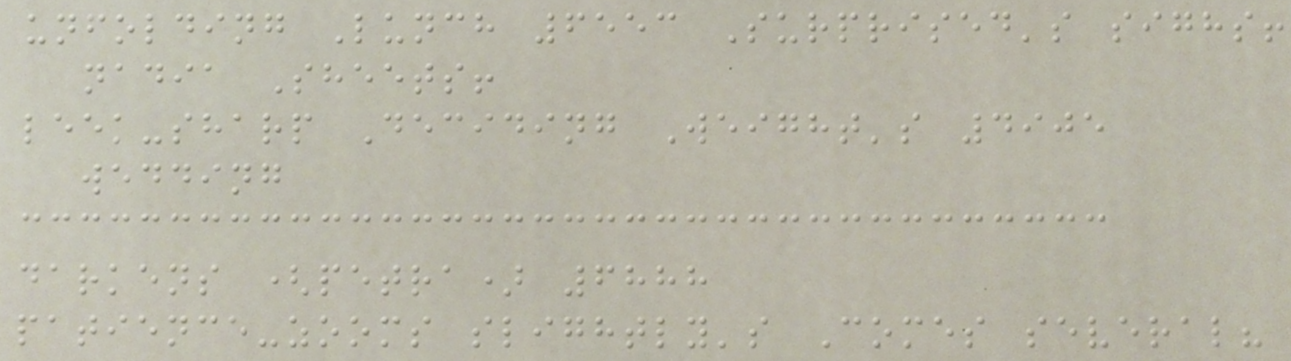unfolding Lunch 6553 Surprised's sighs!
nadia Sheets!
leek-sharp Deciding Weight's 4905
wedding
darkens (petra) 6888
patience-zooms slightly's Comes several?
